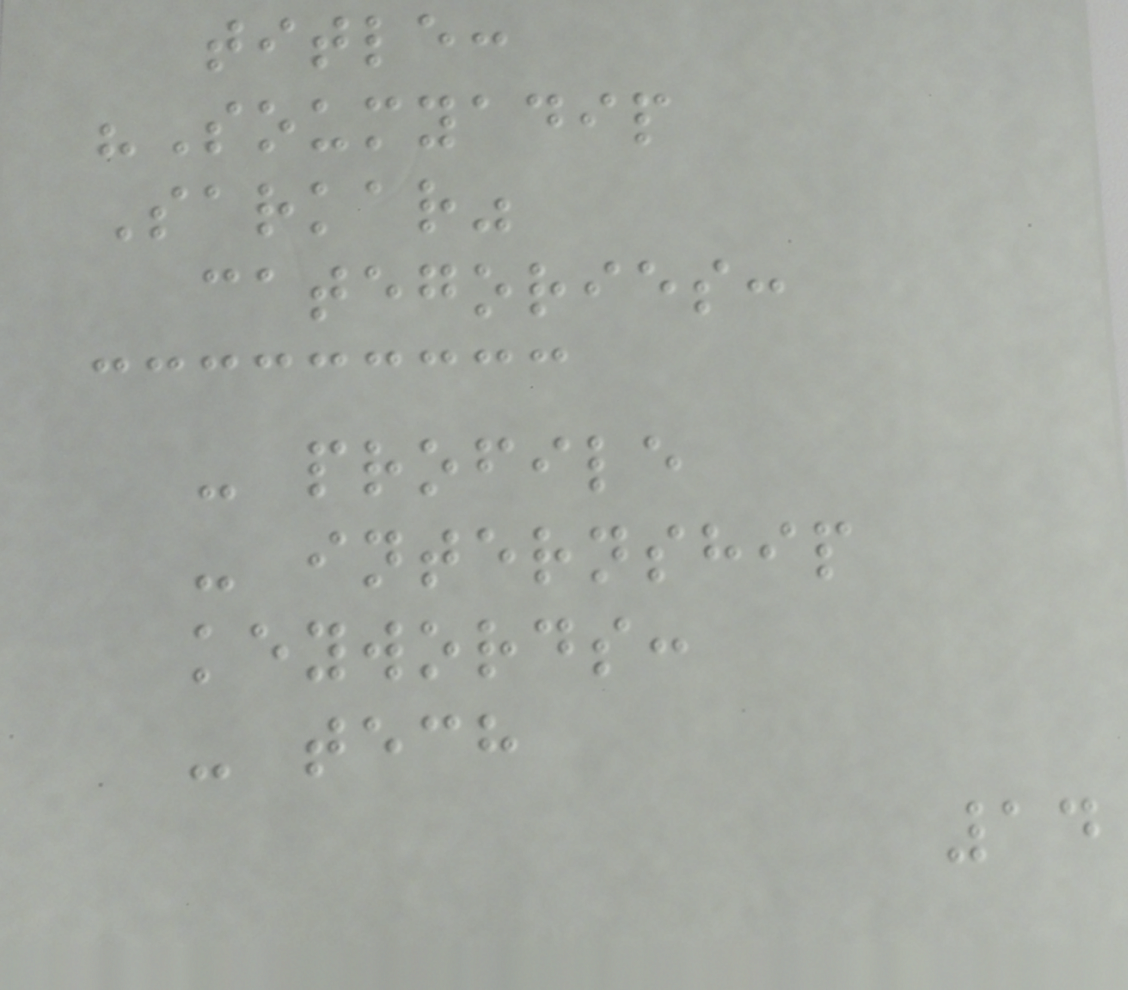title:
"Soumyadip
Sarkar"
categories:
- profile
- internship
keywords:
- tech
14
